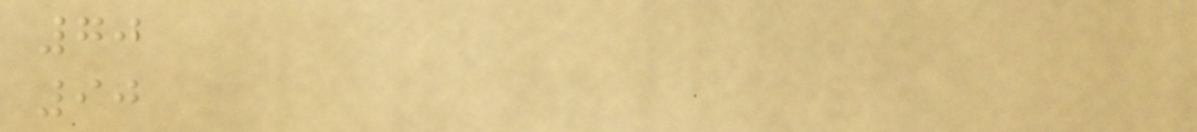70
90
